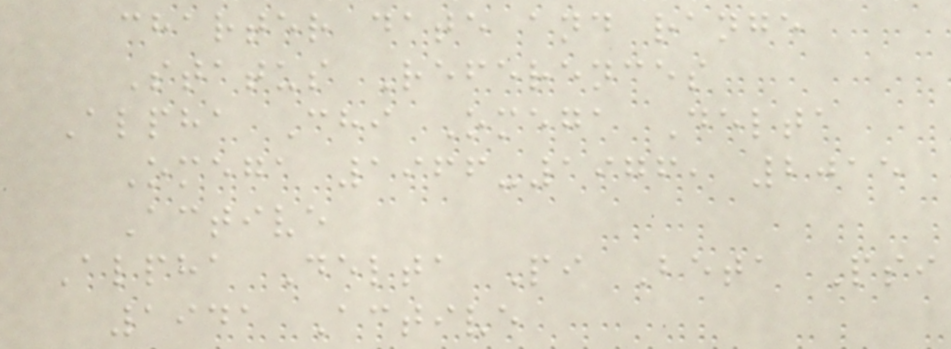charter date and range
Status References
Alpha Chi Omega Delta
Omega 1966-1976, 2015
Active
Alpha Delta Pi Beta Psi
1941 Active
